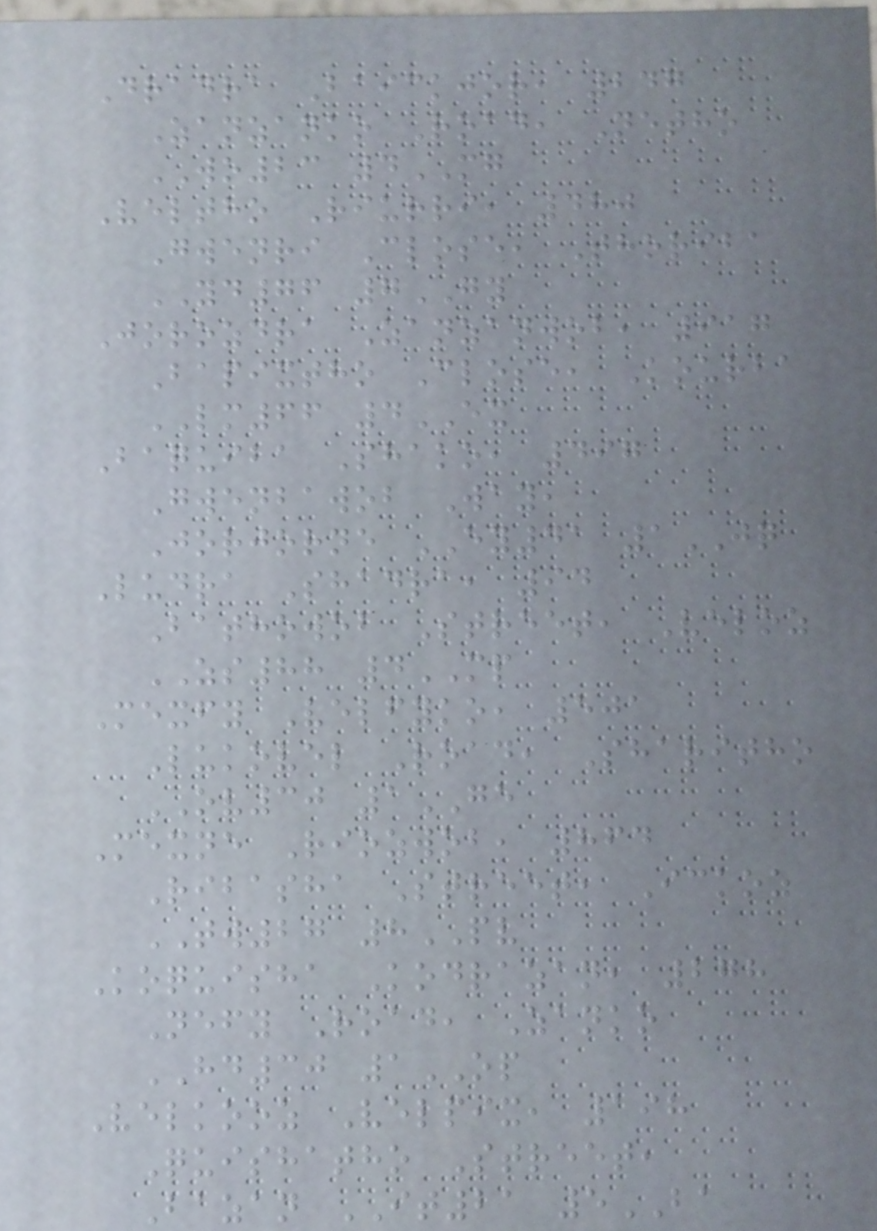Dradra Baickjor, 247
Zanzanko Road, Netho
WO23 4MG
Veltho Riurri, 480
Gwenri Close, Thoriba
YD76 7GY
Jorozdra Zanzanwob, 917
Bapixtho Close, Kourba
LM66 4EX
Baquiba Shako, 497
Gwenbawob Way,
Jorjorne EY41 1JQ
Ludra Shadra, 94
Bathowob Street, Veloz
ZS88 4MP
Mexfy Velfyko, 501
Lukovel Road, Sharitho
OV30 1GE
Mexne Riozwob, 864
Ribasha Street, Ickoz
TW27 8PV
Koquisha Kodrazan, 278
Nefy Road, Zanko
HD30 1OP
Velkooz Velpix, 198
Quishatho Street,
Bazan IT21 5BA
